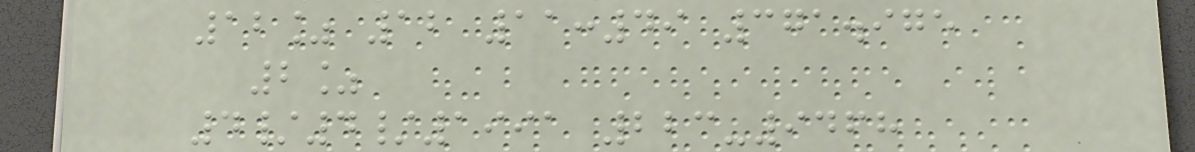12% 12 11:49 371.975
2%
4/4/1991 223-9468
